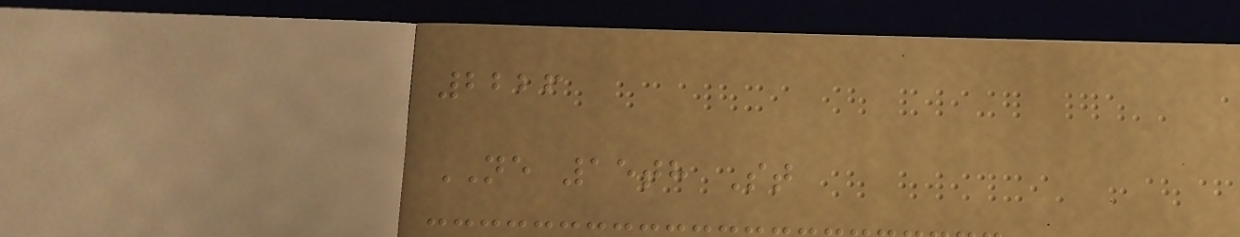2226
NE 15th St
